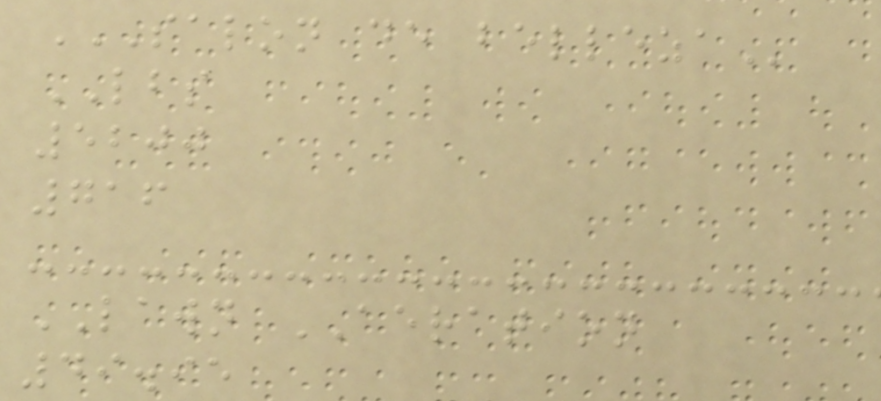SALON DE BELLEZA
LBS
5200
716
LAWN AERATION
49.95
